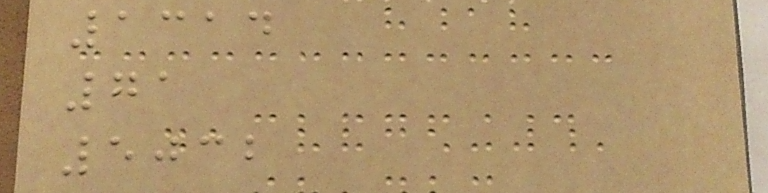1314
71
5032
